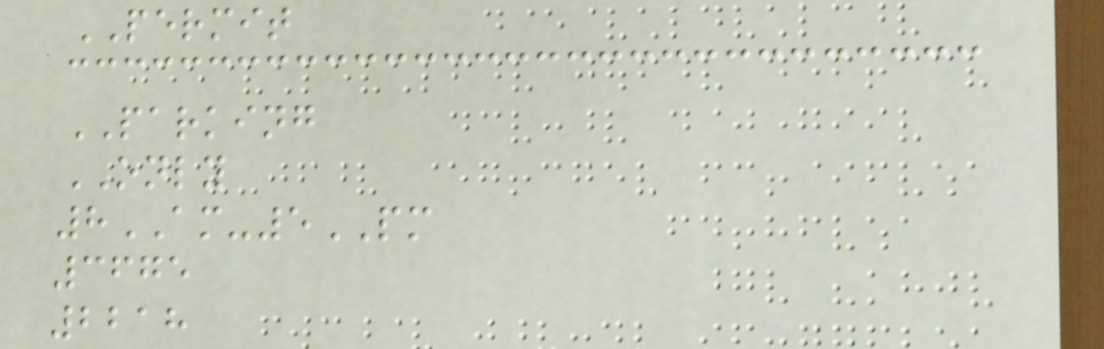PERMIT
PARKING
ONLY
8AM-5PM
3675
2218
